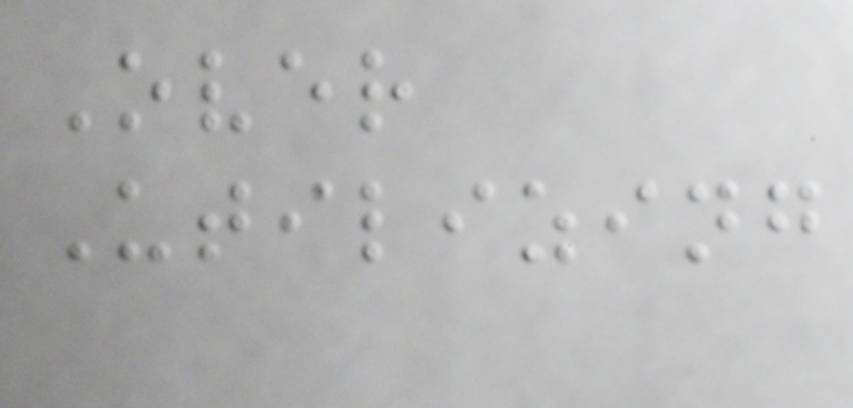Over
Utilizing
